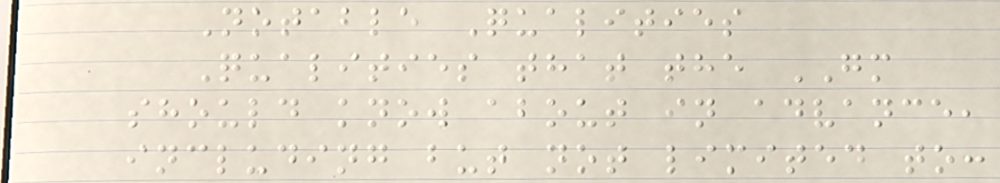Notable Qualities
Qualities that the GM
should know about in advance,
including but not limited to:
